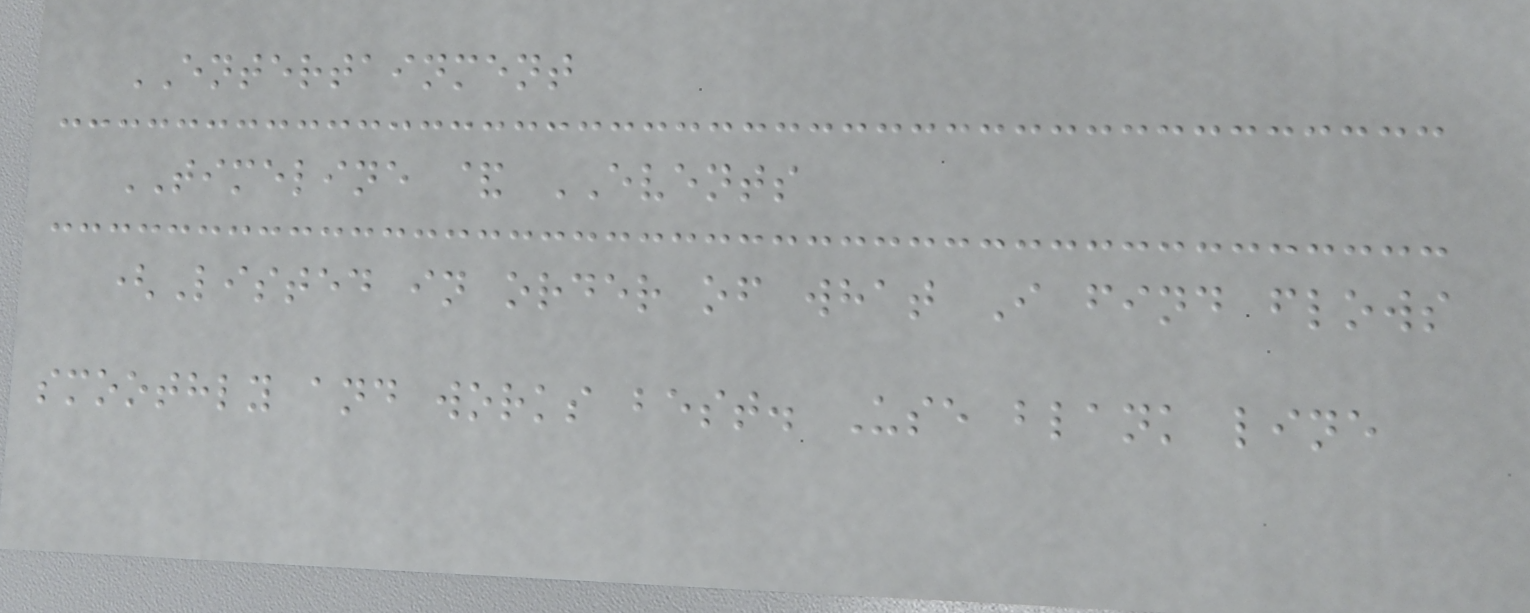ENTERTAINMENT
TIMELINE & EVENTS
(Listed in order of what I find flows
smoothly and works best. Use blank line
